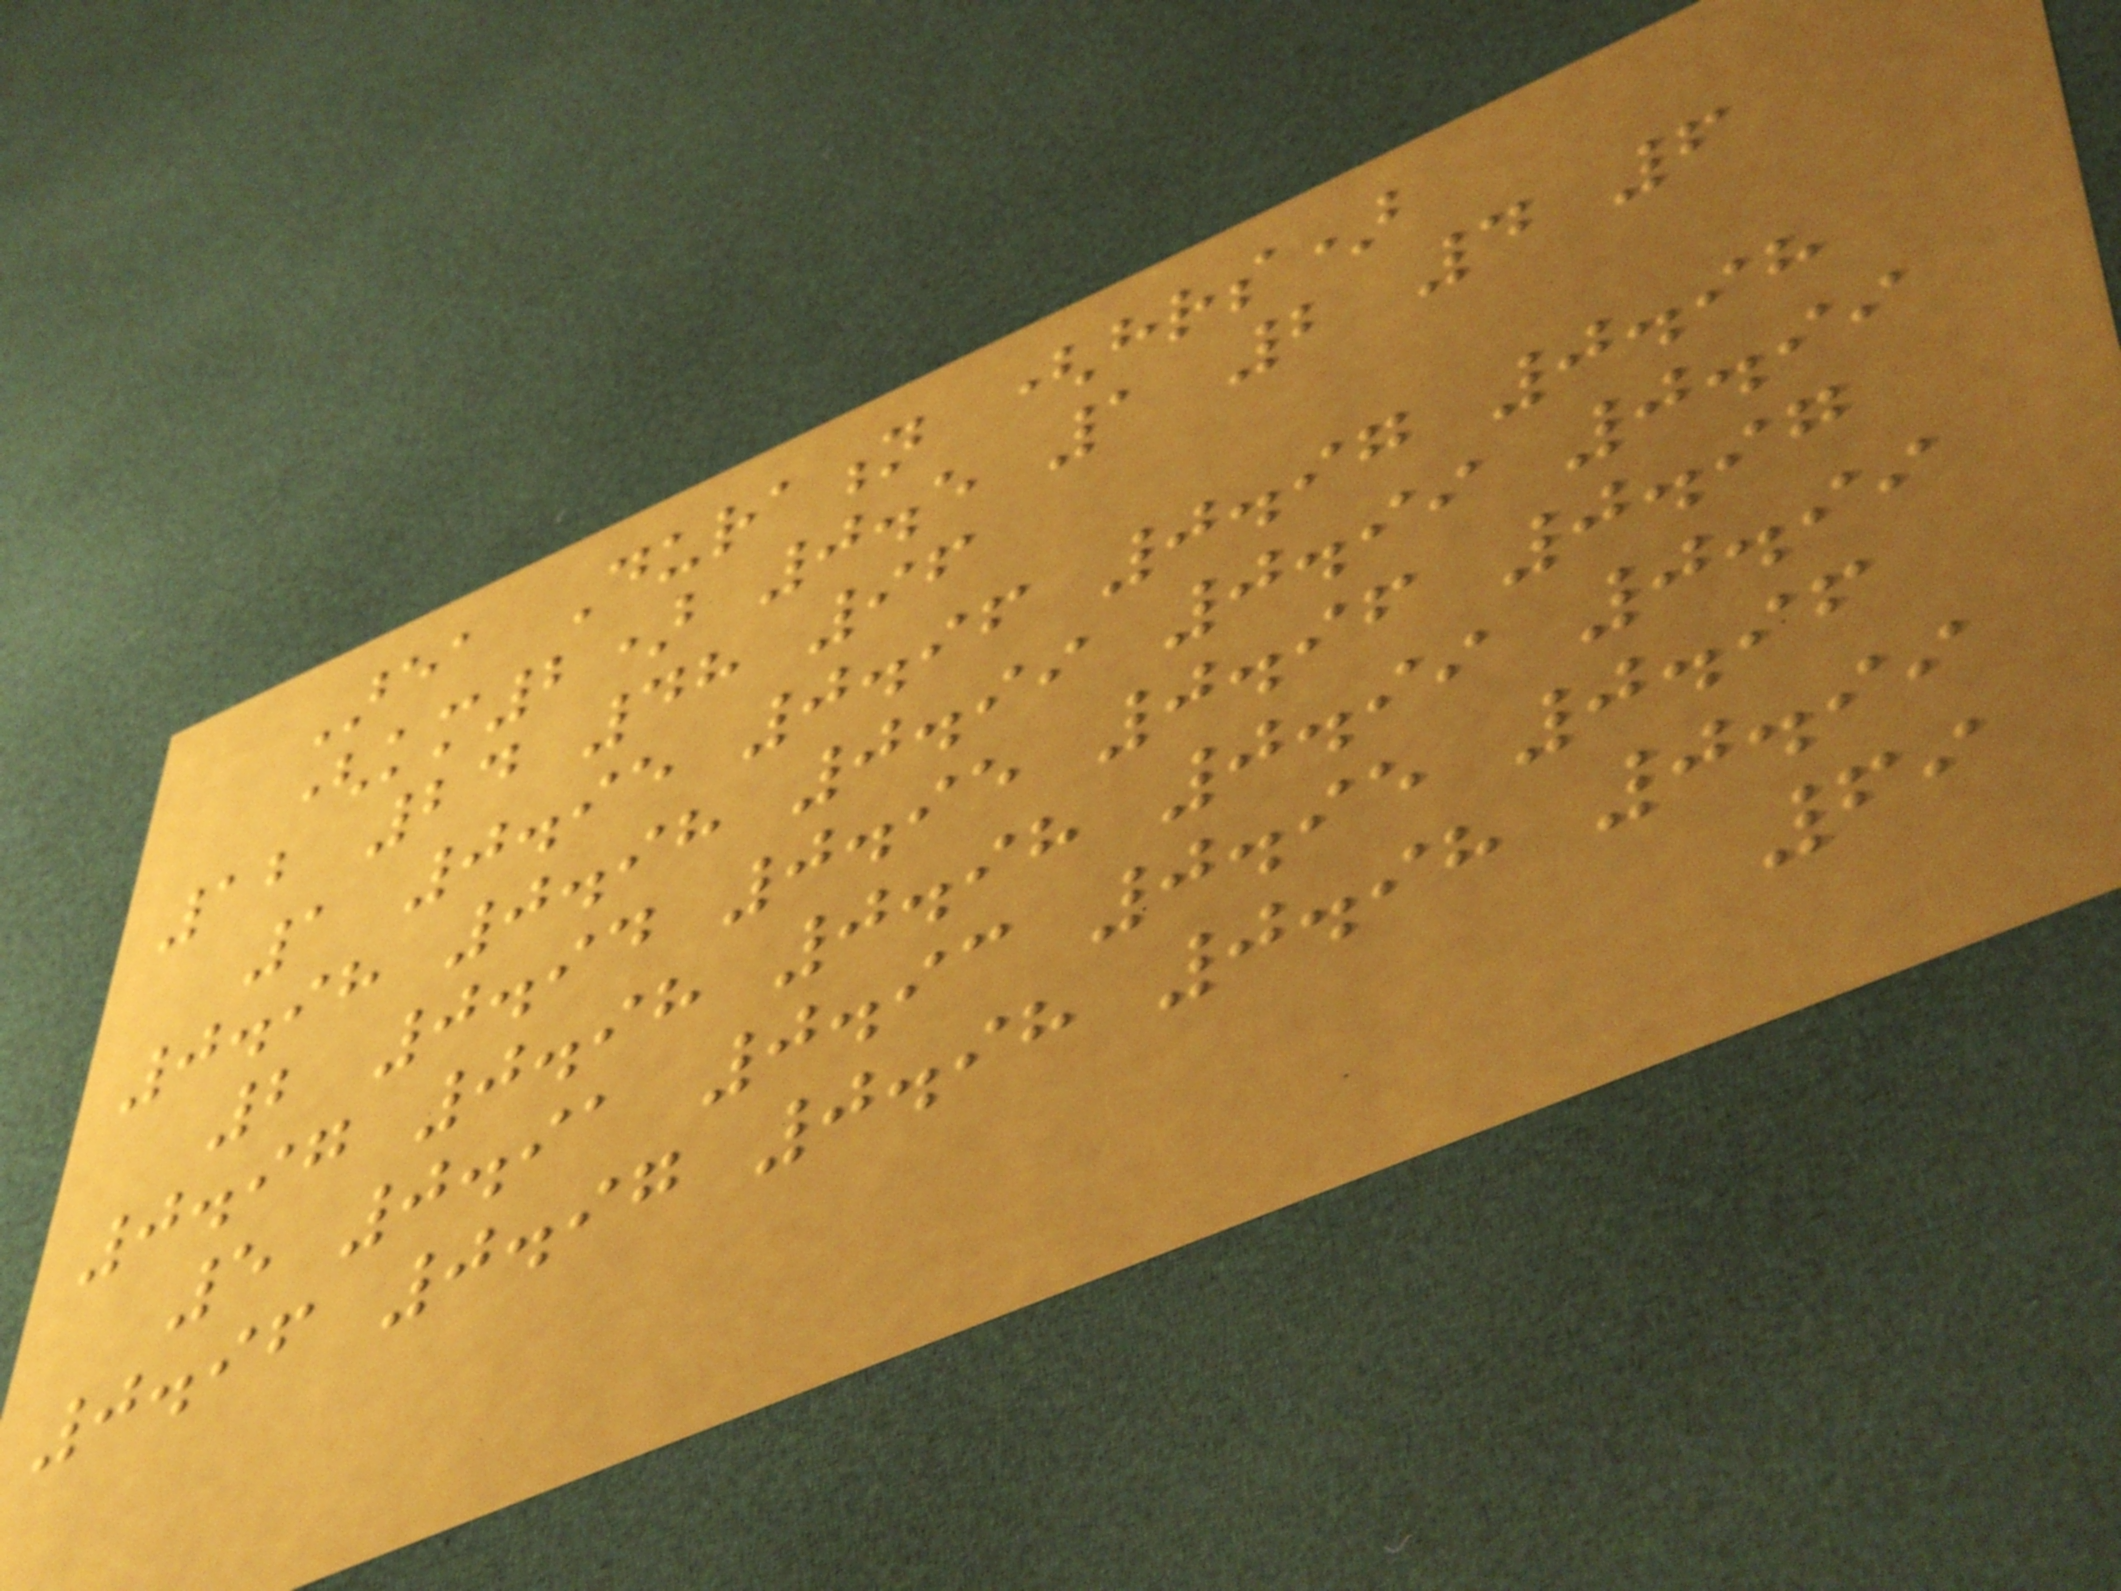Area Duration (hrs)
(km2) 0.5 1 2 4 6
12 24 48 96
1 0.95 0.96 0.97 0.98
0.98 0.98 0.99 0.99 0.99
2 0.94 0.95 0.96 0.97
0.97 0.98 0.98 0.99 0.99
5 0.91 0.93 0.95 0.96
0.96 0.97 0.98 0.98 0.99
69
